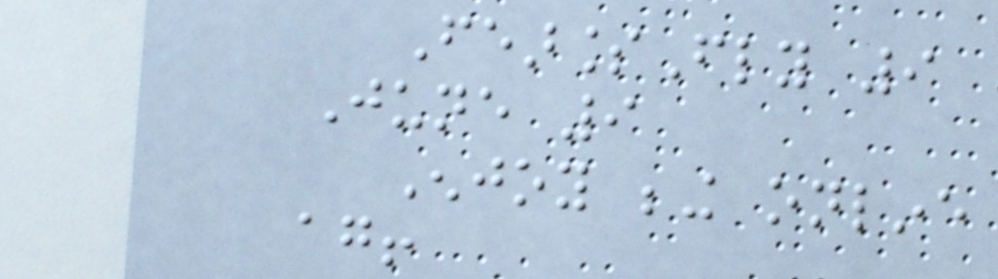FearlessFly 9
June 9
Enjoy being online
again!
